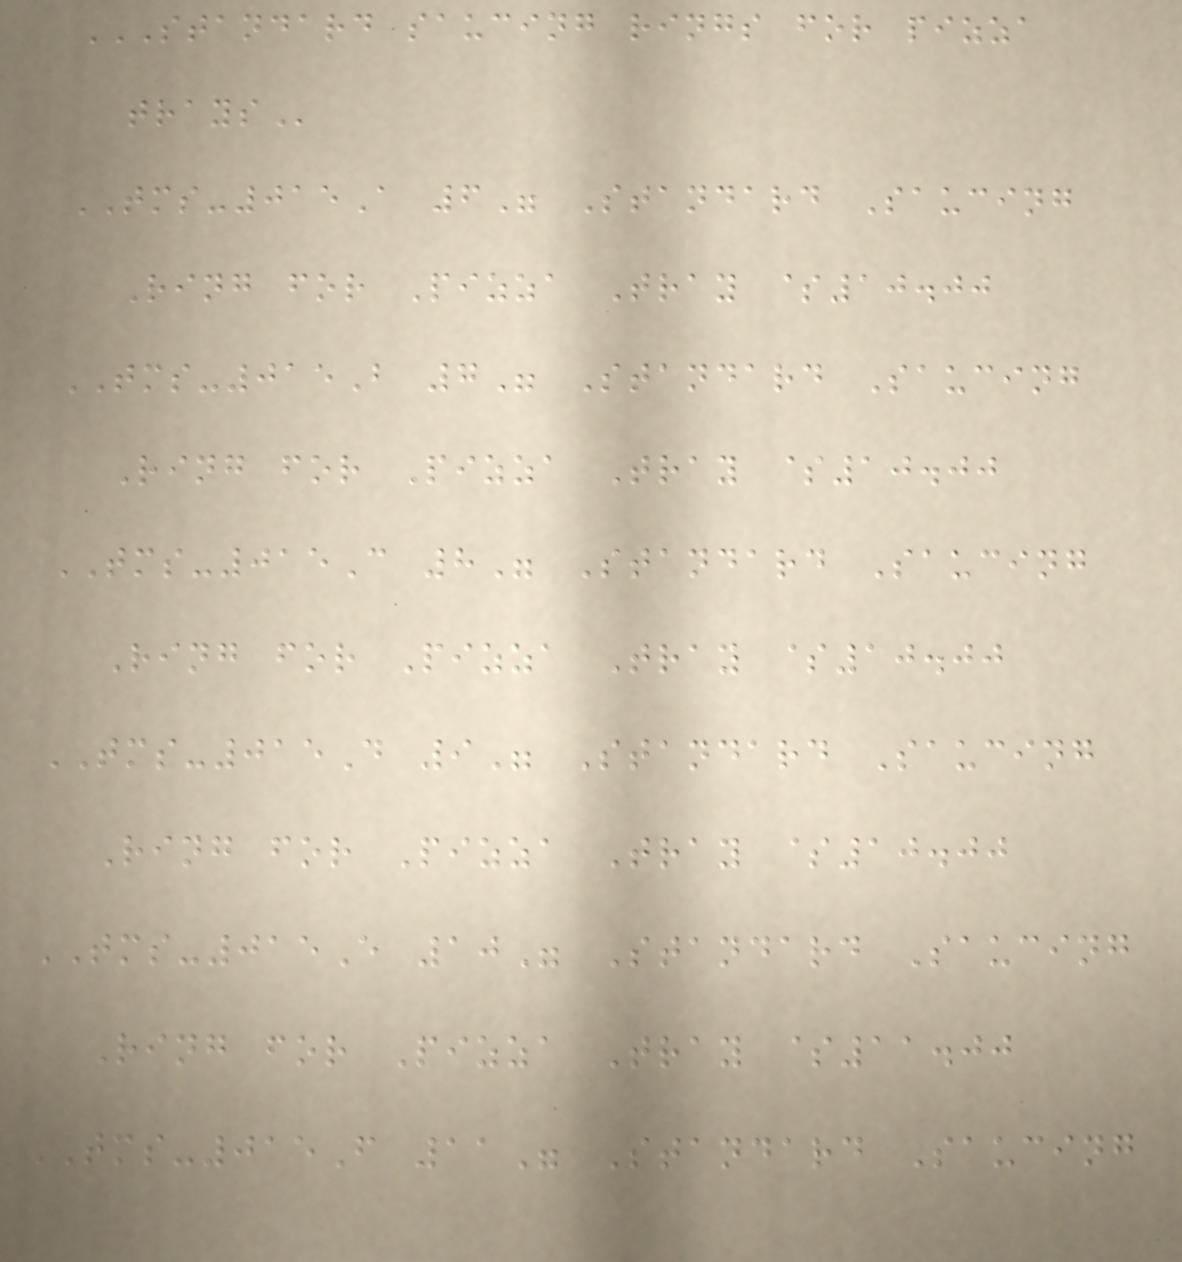STANDARD SAUCING RINGS FOR PIZZA
TRAYS
TMS-015A 6" Standard Saucing
Ring for Pizza Tray $10.00
TMS-015B 7" Standard Saucing
Ring for Pizza Tray $10.00
TMS-015C 8" Standard Saucing
Ring for Pizza Tray $10.00
TMS-015D 9" Standard Saucing
Ring for Pizza Tray $10.00
TMS-015E 10" Standard Saucing
Ring for Pizza Tray $11.00
TMS-015F 11" Standard Saucing
